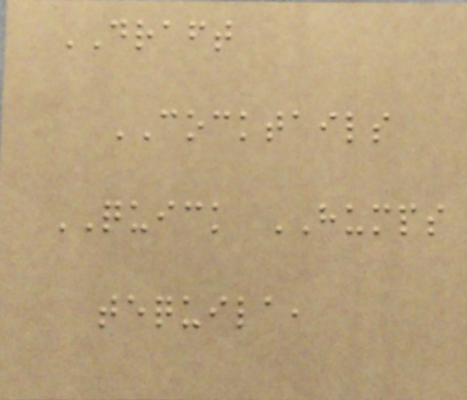DRAFT
COCKTAILS
QUICK HUMPS
tequila,
